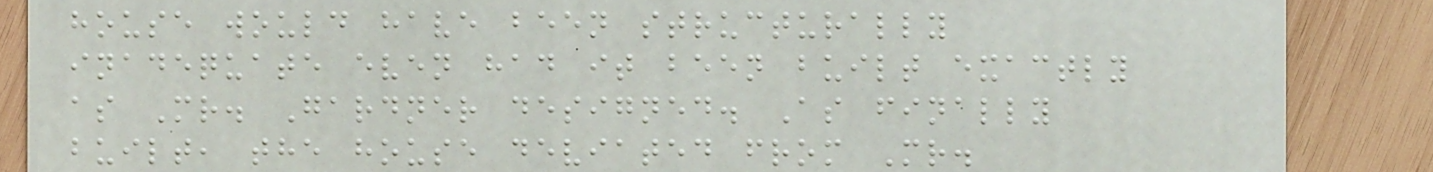house would have been structurally
inadequate even had it been built exactly
as Mr. Gardner designed. As finally
built, the house deviated from Mr.
